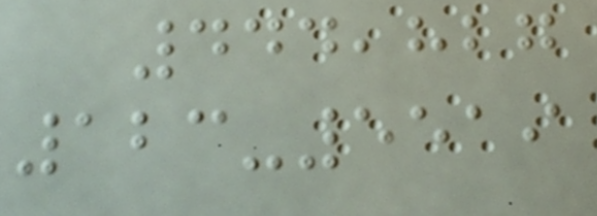444,827
123-5519
